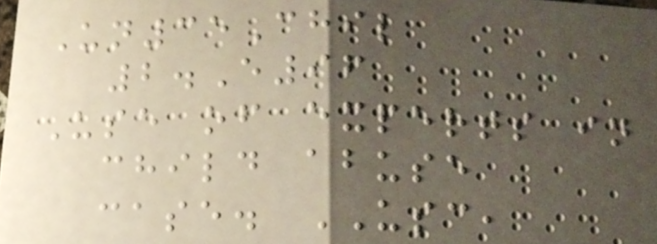Un35Chil
2.E96
Use of experts in
child abuse
case. USC,
